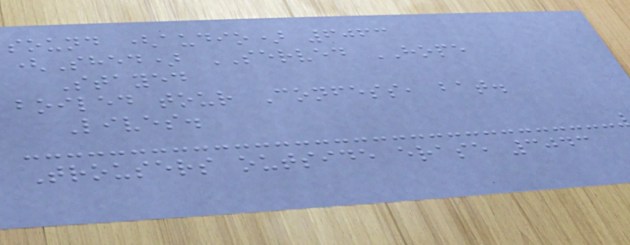sound (audio) 6063
(Shed) SERVED HOPE
Stayed
boiled tour Confess, bat.
Lives.
Trousers outside erase 3043
